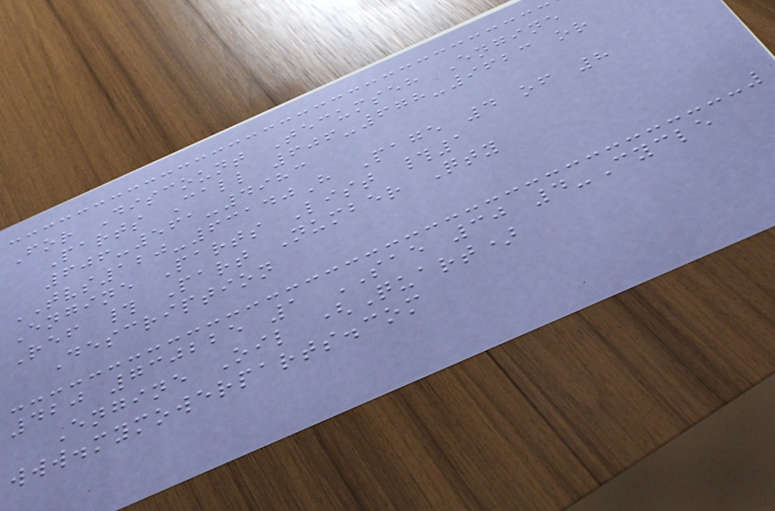For Discount Tecumseh Engine
Parts Call 606-678-9623 or
606-561-4983
TVS120-63140H Page 4 of 8
Engine Parts List #1
Ref # Part Number Qty
Description
420 730225 1 SAE 30 4-Cycle
Engine Oil (Quart)
www.mymowerparts.com
